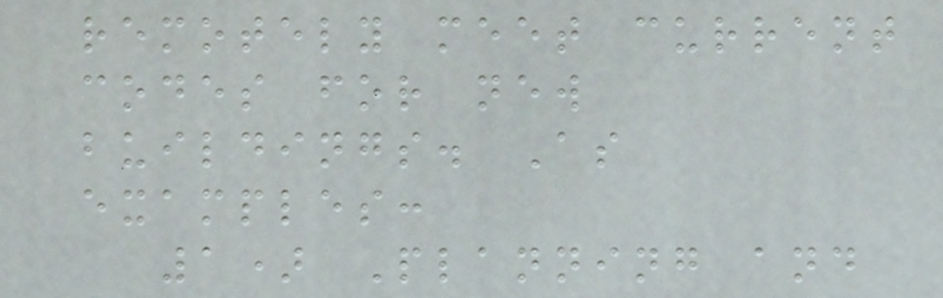remotely meet current
codes for new
buildings. As
examples:
1) Planning and
